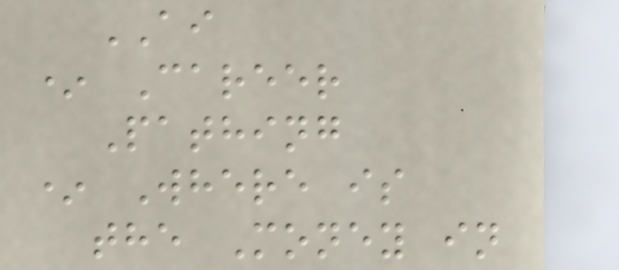AI
* Career
Pathing
* Where is
the Money in
